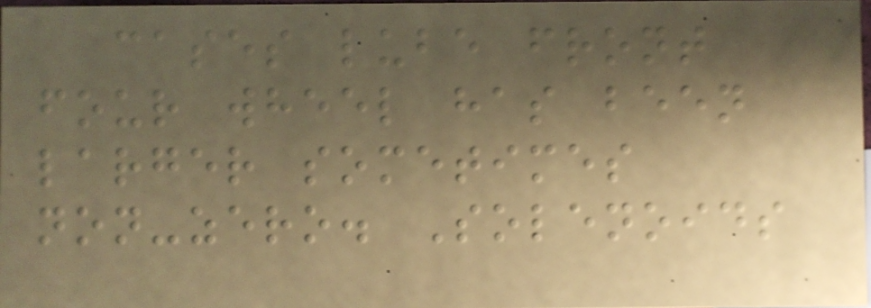cases lube front
four wheel has been
larger sometimes
non-zero. Solenoids
